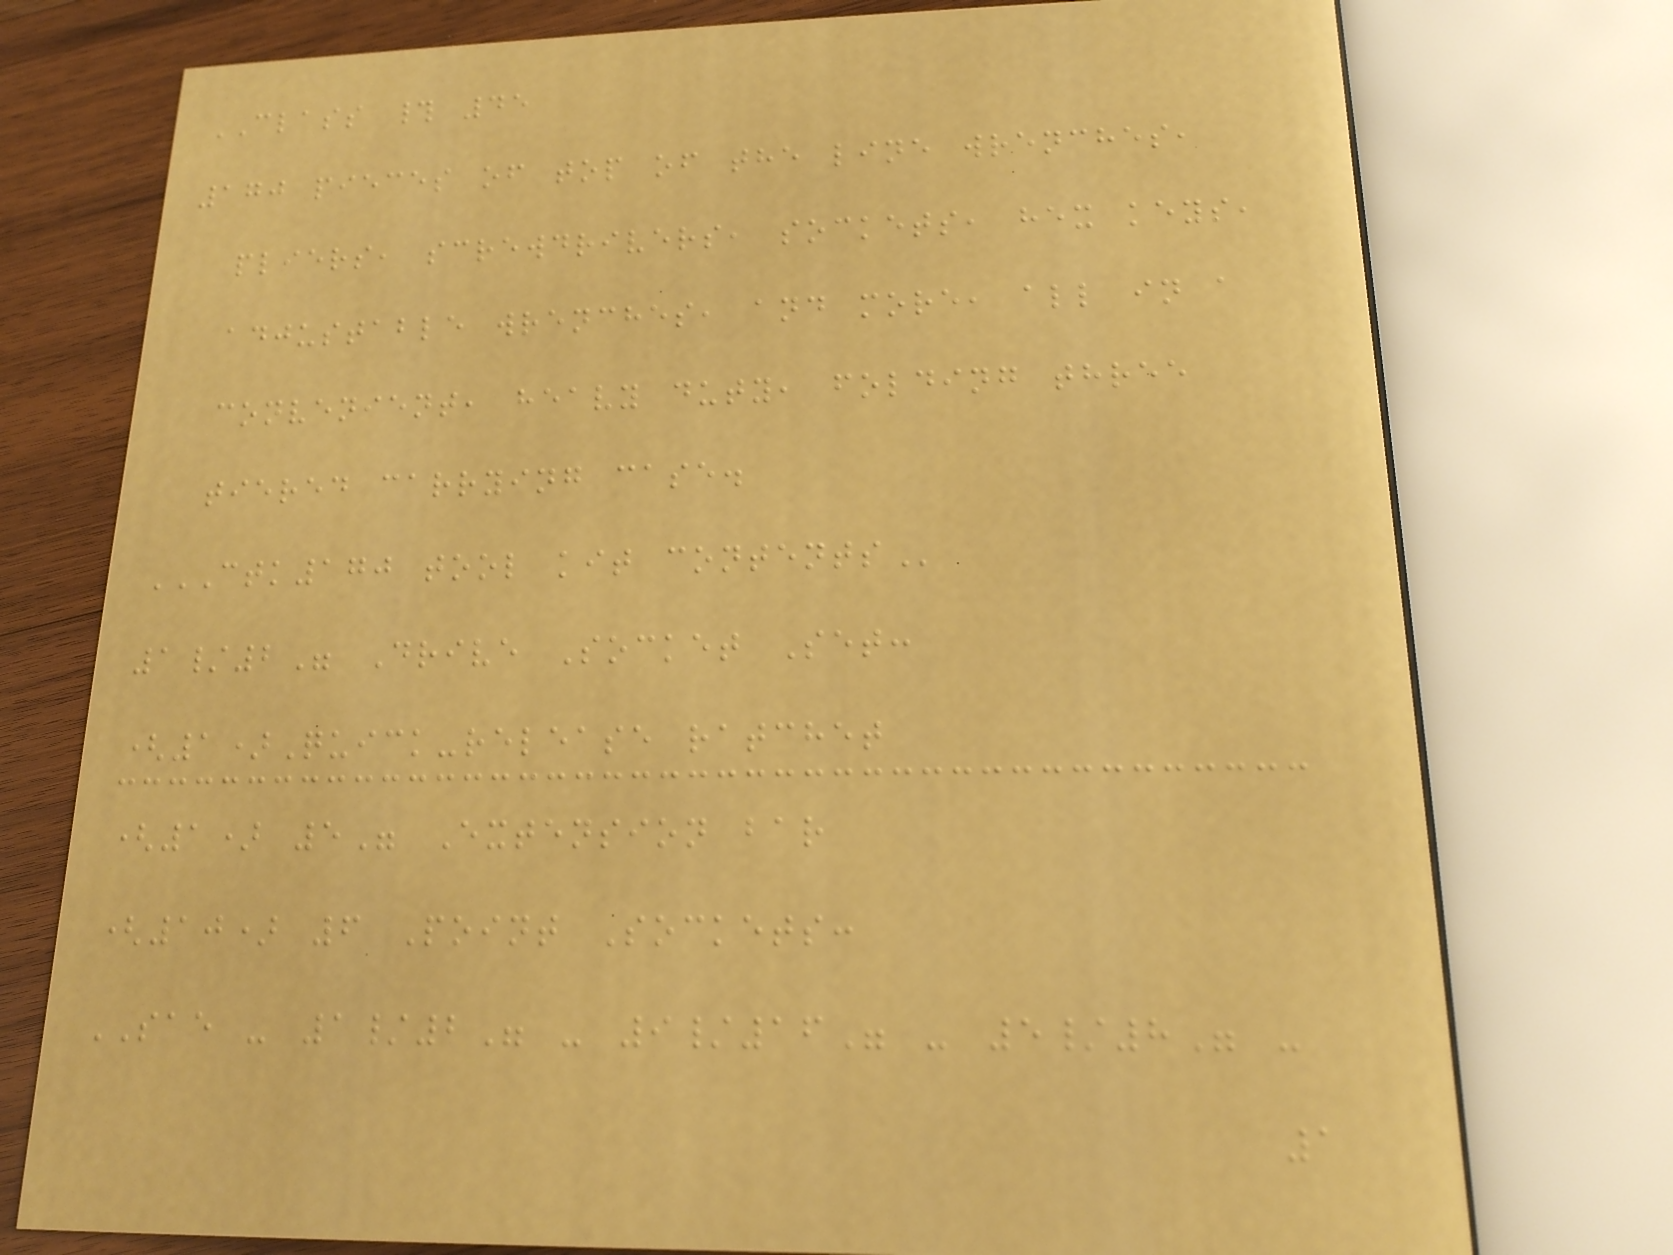CLASS # 45
170 pieces of top of the line wrenches,
pliers, screwdrivers, sockets, hex keys,
adjustable wrenches, and more, all in a
convenient, heavy duty, folding three
tiered carrying case.
CTK170 TOOL KIT CONTENTS
1/2" Drive Socket Set:
(1)Quick-release ratchet
(1) 5" Extension bar
(10) 6 Point Sockets:
SAE - 1/2" - 9/16" - 5/8" -
1
